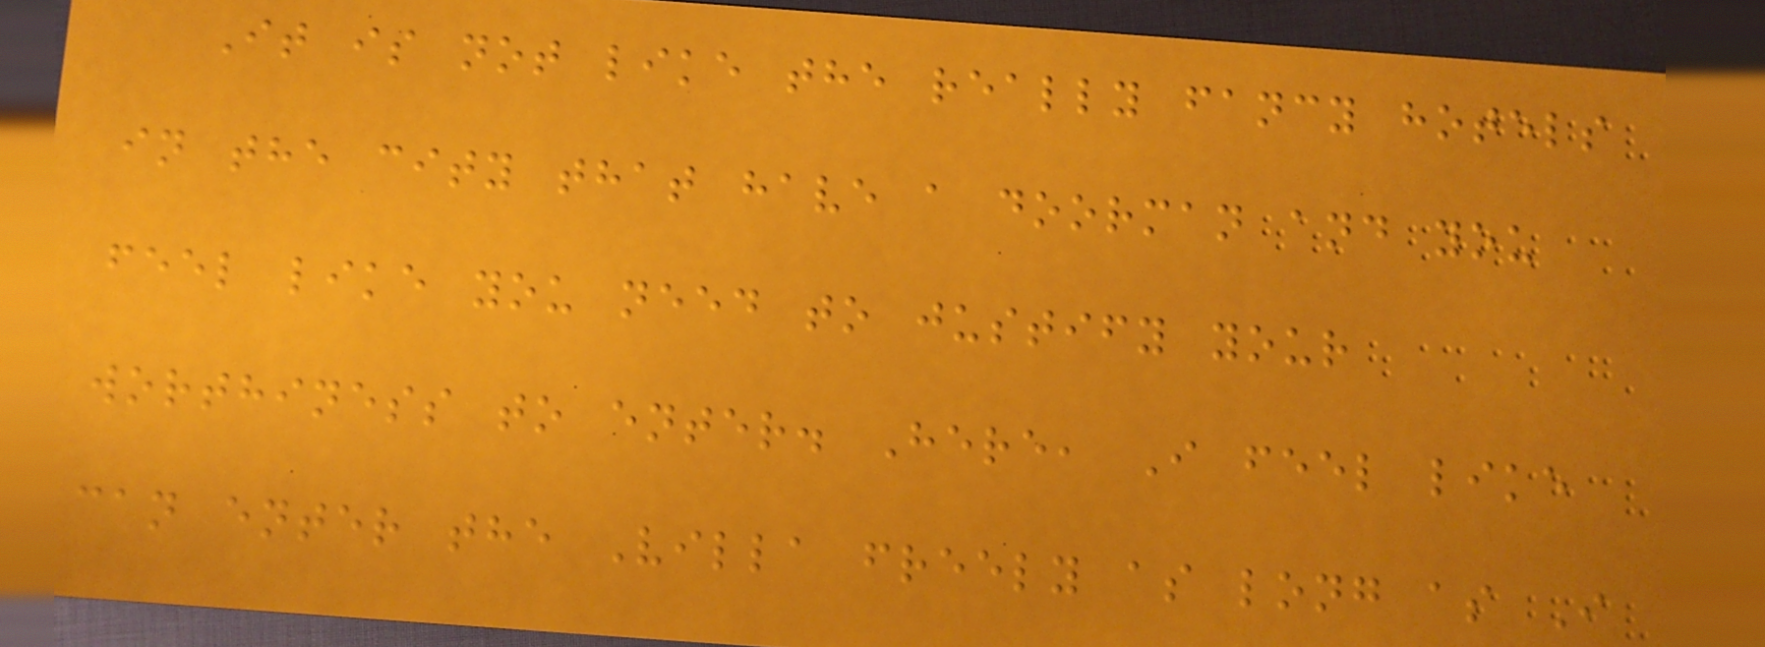It is not like the really fancy hotels
in the city that have a doorman and you
feel like you need to justify your
worthiness to enter. Here, I feel like
can enter the Villa freely as long as I
